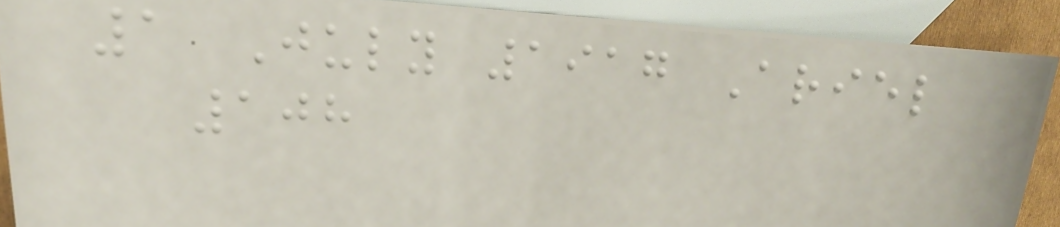1 July 1917 Ariel
108
